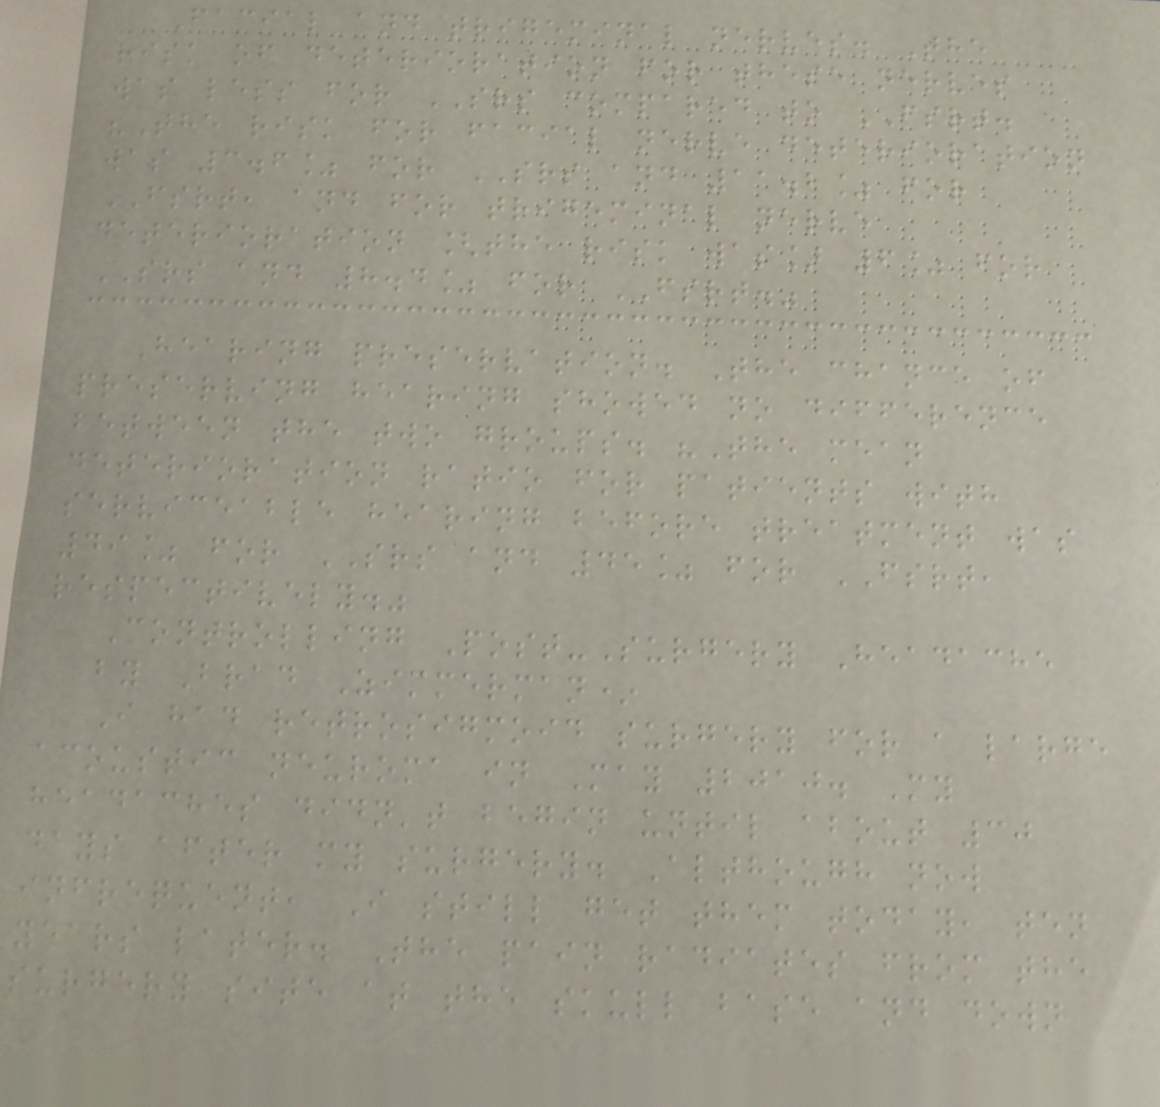Facial and trigeminal nerves. The
risk of deterioration for these nerves
was less for SRS compared to FSRT.
"The risk for facial nerve deterioration
was 3.6% for SRS and 11.2% for
FSRT, and for trigeminal nerve
deterioration [the risk was] 6% for
SRS and 8.4% for FSRT."
Hearing preservation. The chance of
preserving hearing showed no difference
between the two groups. "The mean
deterioration ratio for patients with
serviceable hearing before treatment was
49% for SRS and 45% for FSRT,
respectively."
Controlling Post-Surgery Headache
by Brad Zimmerman*
I had retrosigmoid surgery for a large
acoustic neuroma in May 2010. My
headaches didn't begin until about 30
days after my surgery. Although now
infrequent, I still get them today, ten
years later. The pain radiates from the
surgery site at the skull base and down
